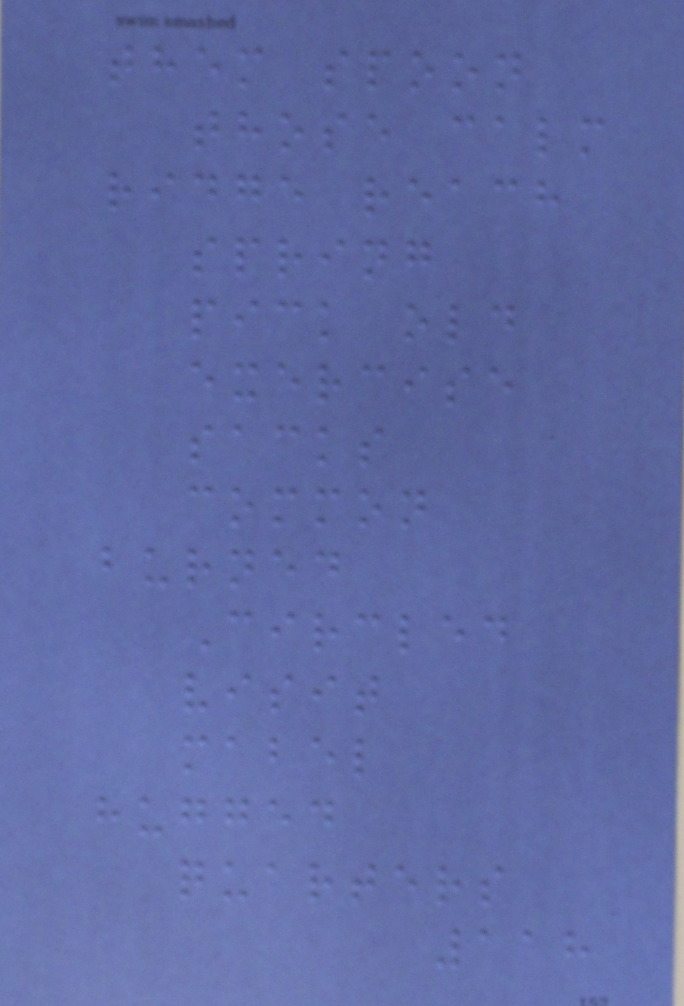them spoon
those calm
ridge reach
spring
pick old
exercise
sacks
common
burned
Circled
visit
mabel
hugged
quarters
118
